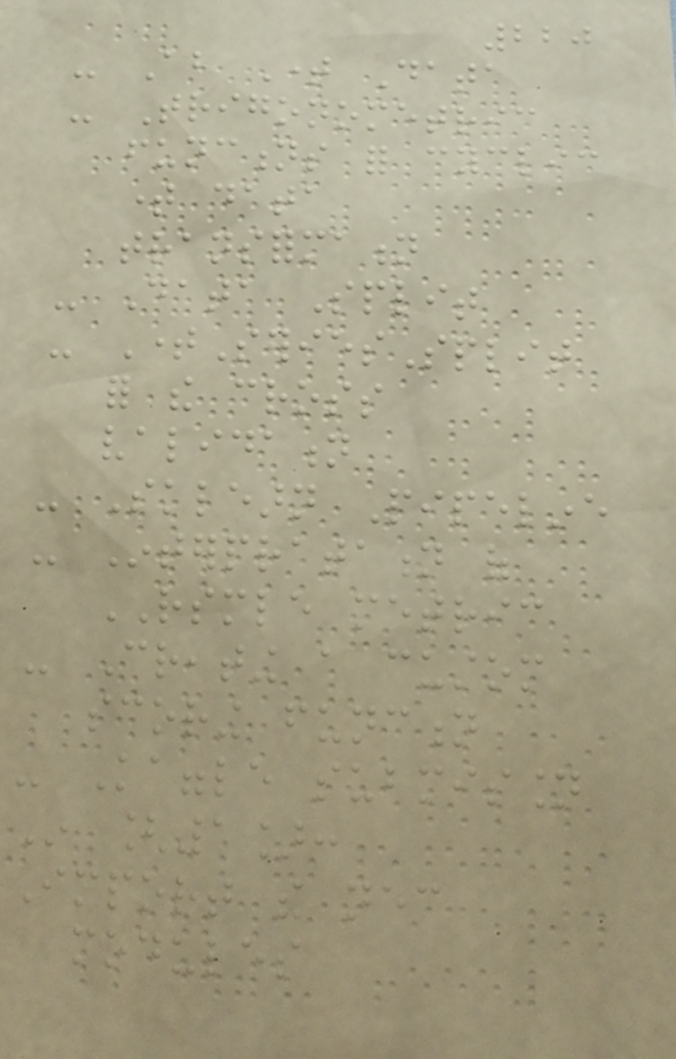220
- About Time Data
- Trigonometric
functions for cyclic
time data
transformation
- Data Split
- TimeSeriesSplit
for the cross
validation
- Sklearn Pipeline
- Interpratation of
RSMLE metric
- Creating a custom
scoring function
- Kaggle submission
In [1]:
Import the necessary
modules
